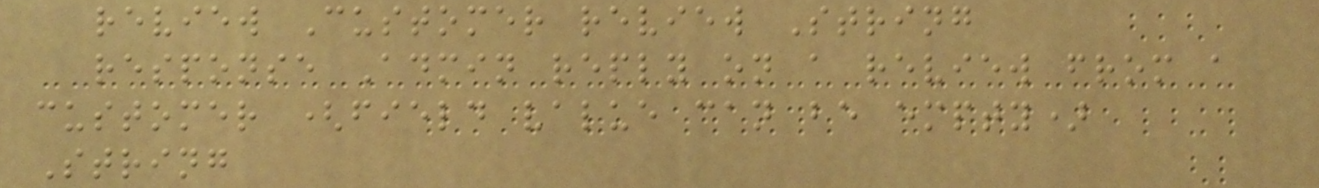review Customer review String
response Admin reply on a review from a
customer (field value can be empty)
String
